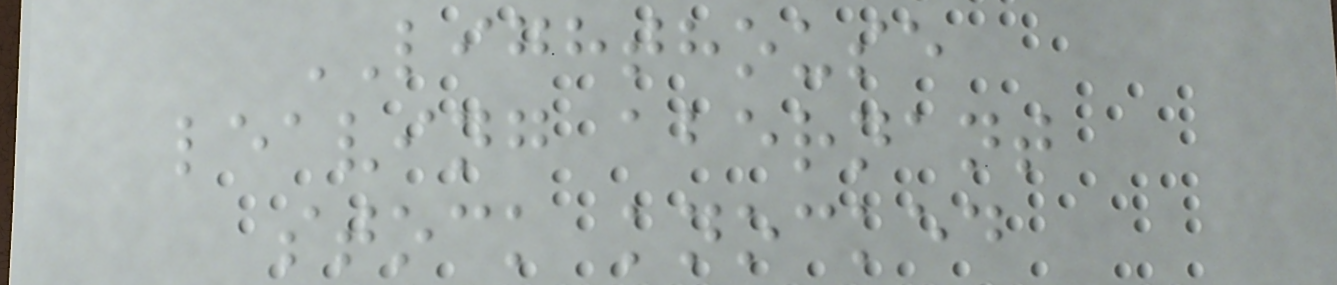LIGHTHOUSE
leaving abernant
stock knocked
